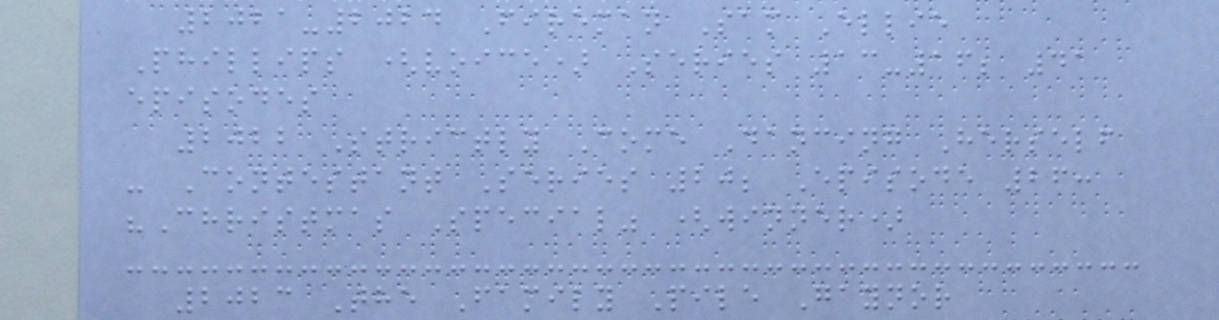2021-2024 Fireman Sam Ellie
Phillips (voice) Series 13-16; 41
episodes
2022 Strictly Come Dancing Herself
- Contestant Series 20; Episode 26:
"Christmas Special" (winner)
2023 The Family Pile Gaynor
